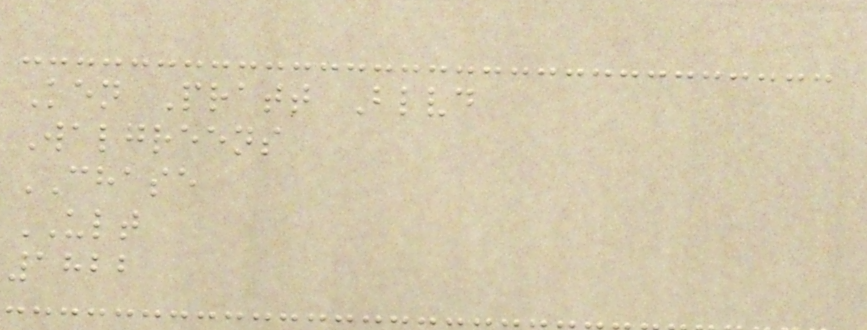Ken Pratt Blvd
Walgreens
CHASE
ULT
1822
